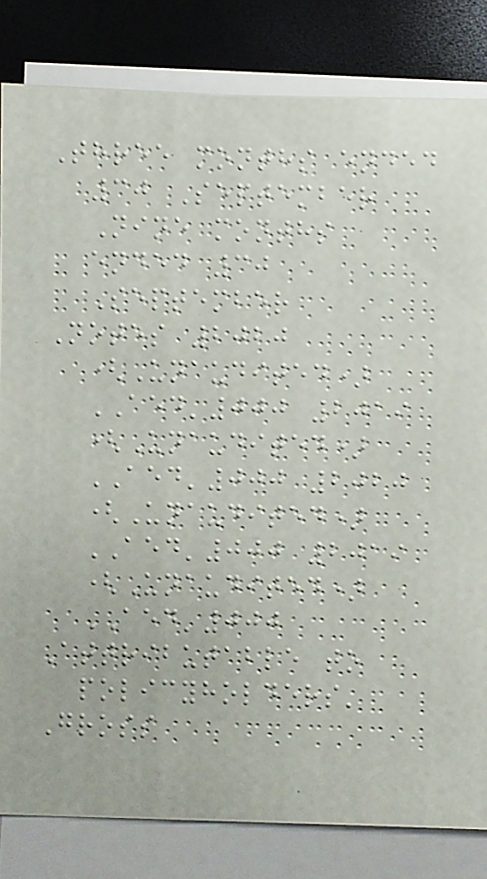Three months ended
30 September
Nine months
ended 30
September
Notes 2020
(Unaudited)
AED'000 2019
(Unaudited)
AED'000 2020
(Unaudited)
AED'000 2019
(Unaudited)
AED'000
Attributable to
policyholders'
Gross
